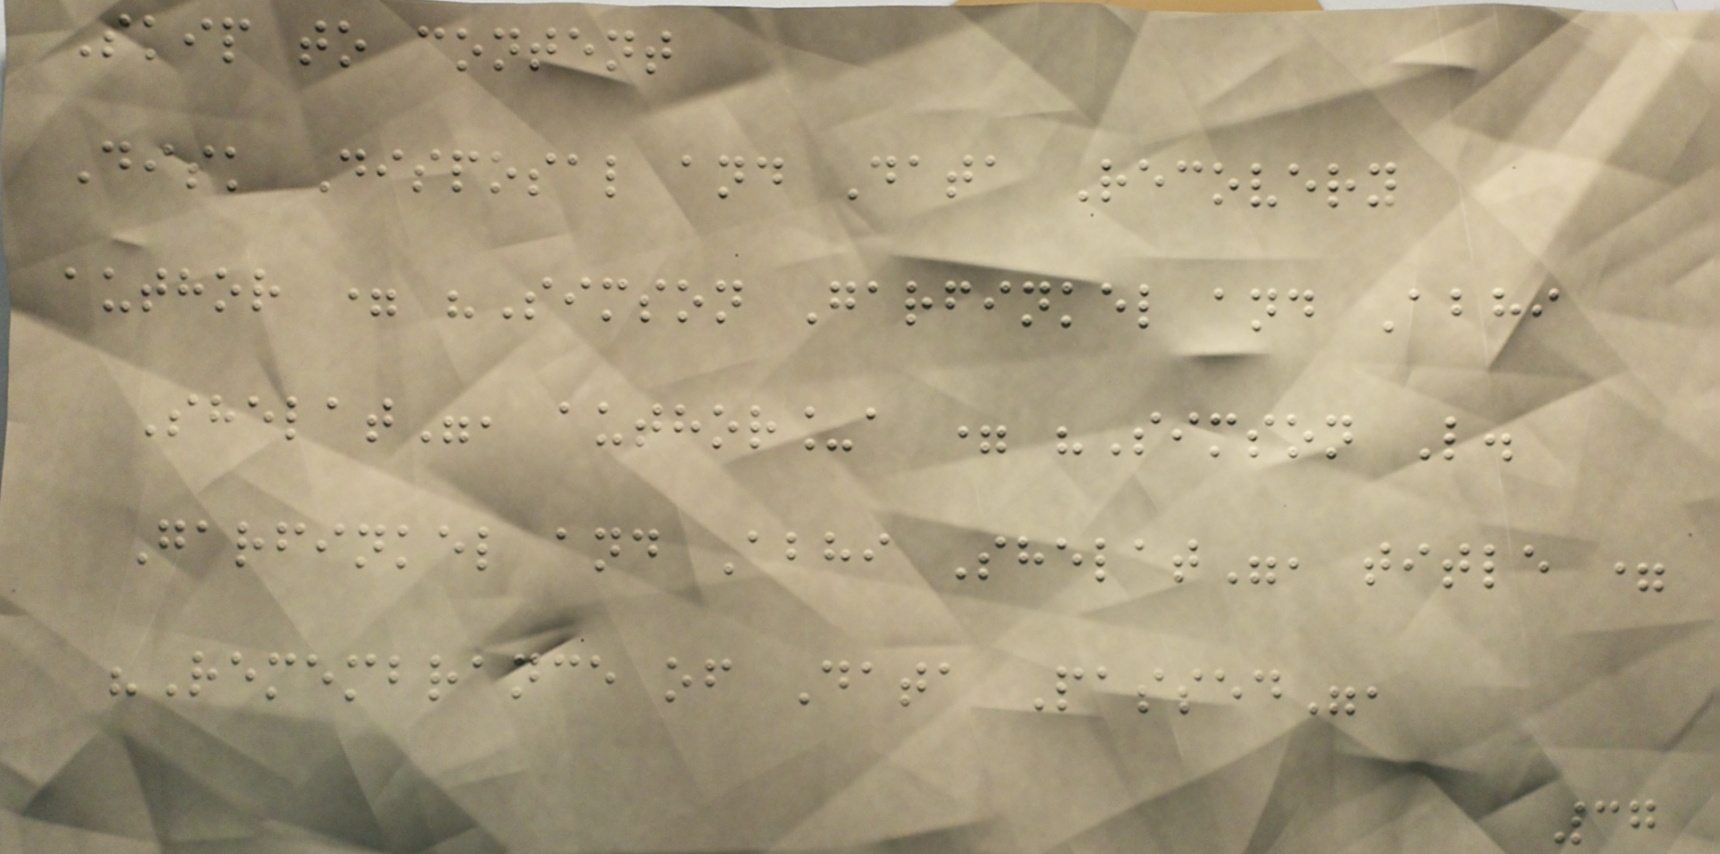Skip to content
Disk Disposal and Data Recovery
author = "Simson Garfinkel and Abhi
Shelat", author_a = "Simson L.
Garfinkel and Abhi Shelat", title =
"Remembrance of Data Passed",
37
